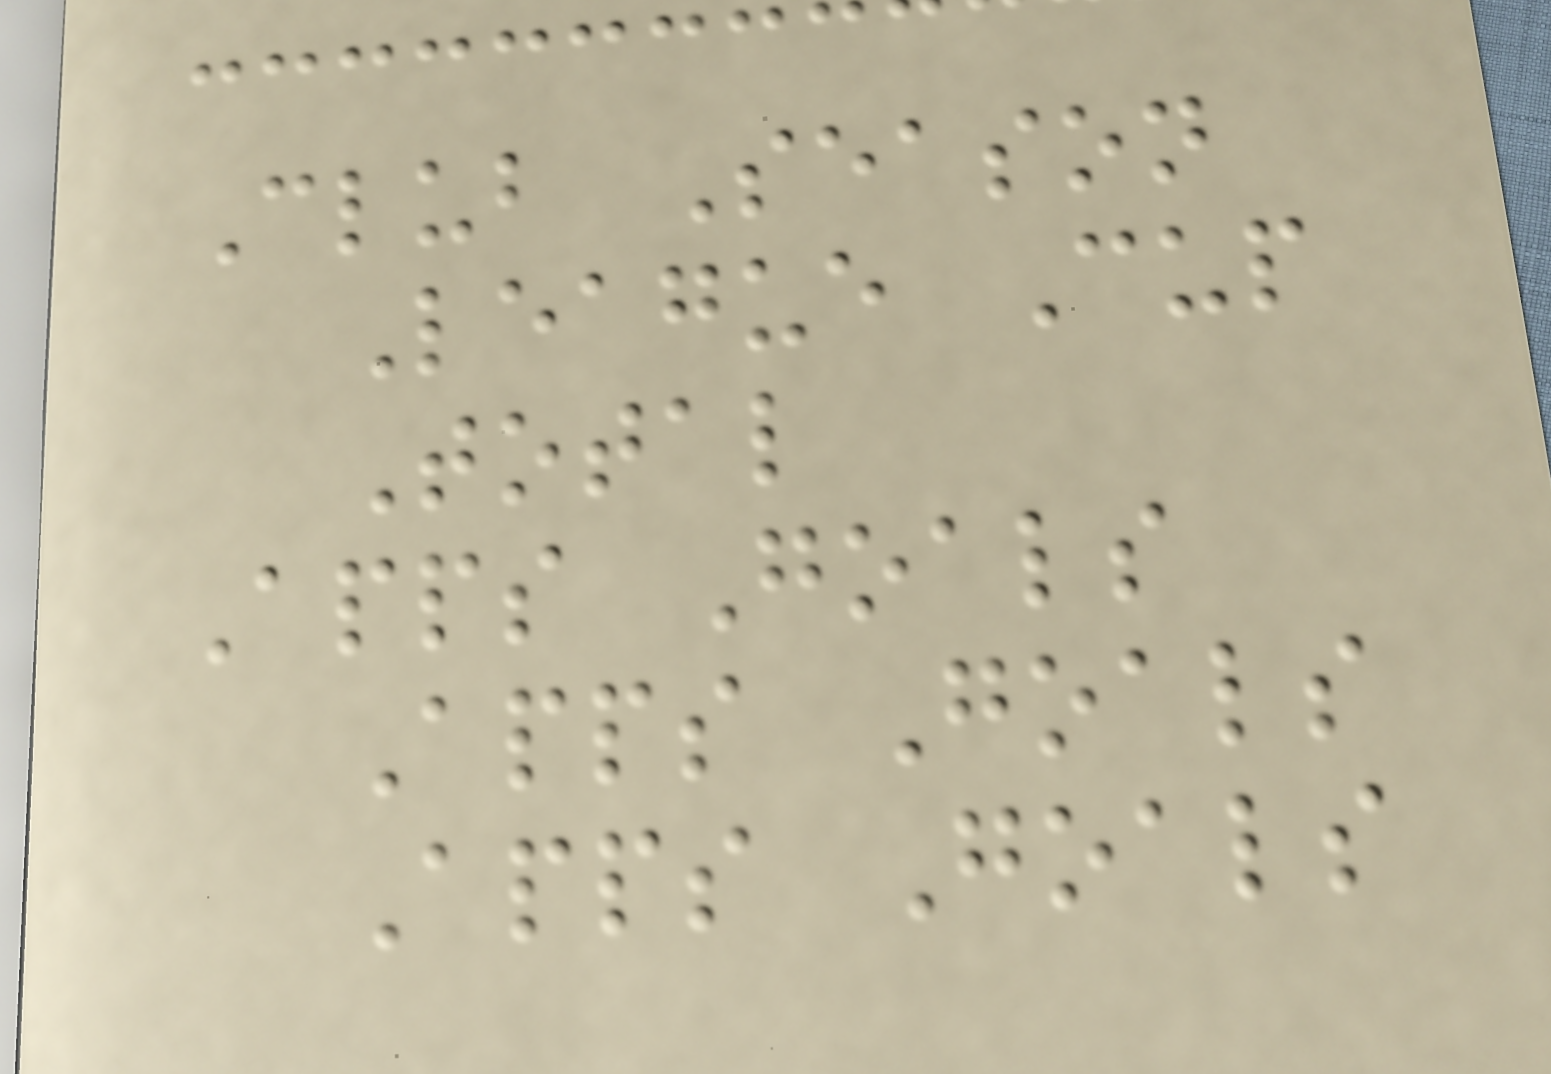Club Season
League Cup
Total
Apps Goals
Apps Goals
Apps Goals
